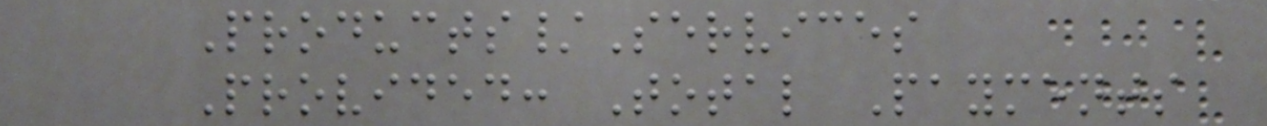Products/Services
Provided: Total Payments
